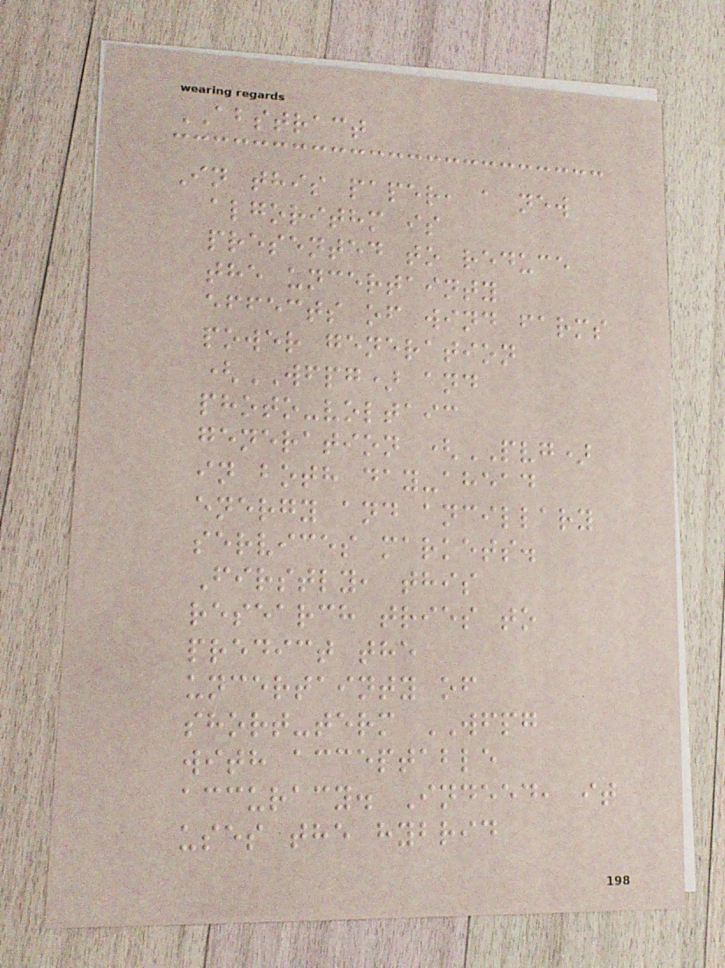ABSTRACT
In this paper, a new
algorithm is
presented to reduce
the uncertainty
effects of wind farms
power generation
(WFPG) and
photo-voltaic
generation (PVG)
in both day-ahead
energy and ancillary
services markets.
Firstly, this
research tries to
predict the
uncertainty of
short-term WFPG
with acceptable
accuracy. Indeed, it
uses the hybrid
